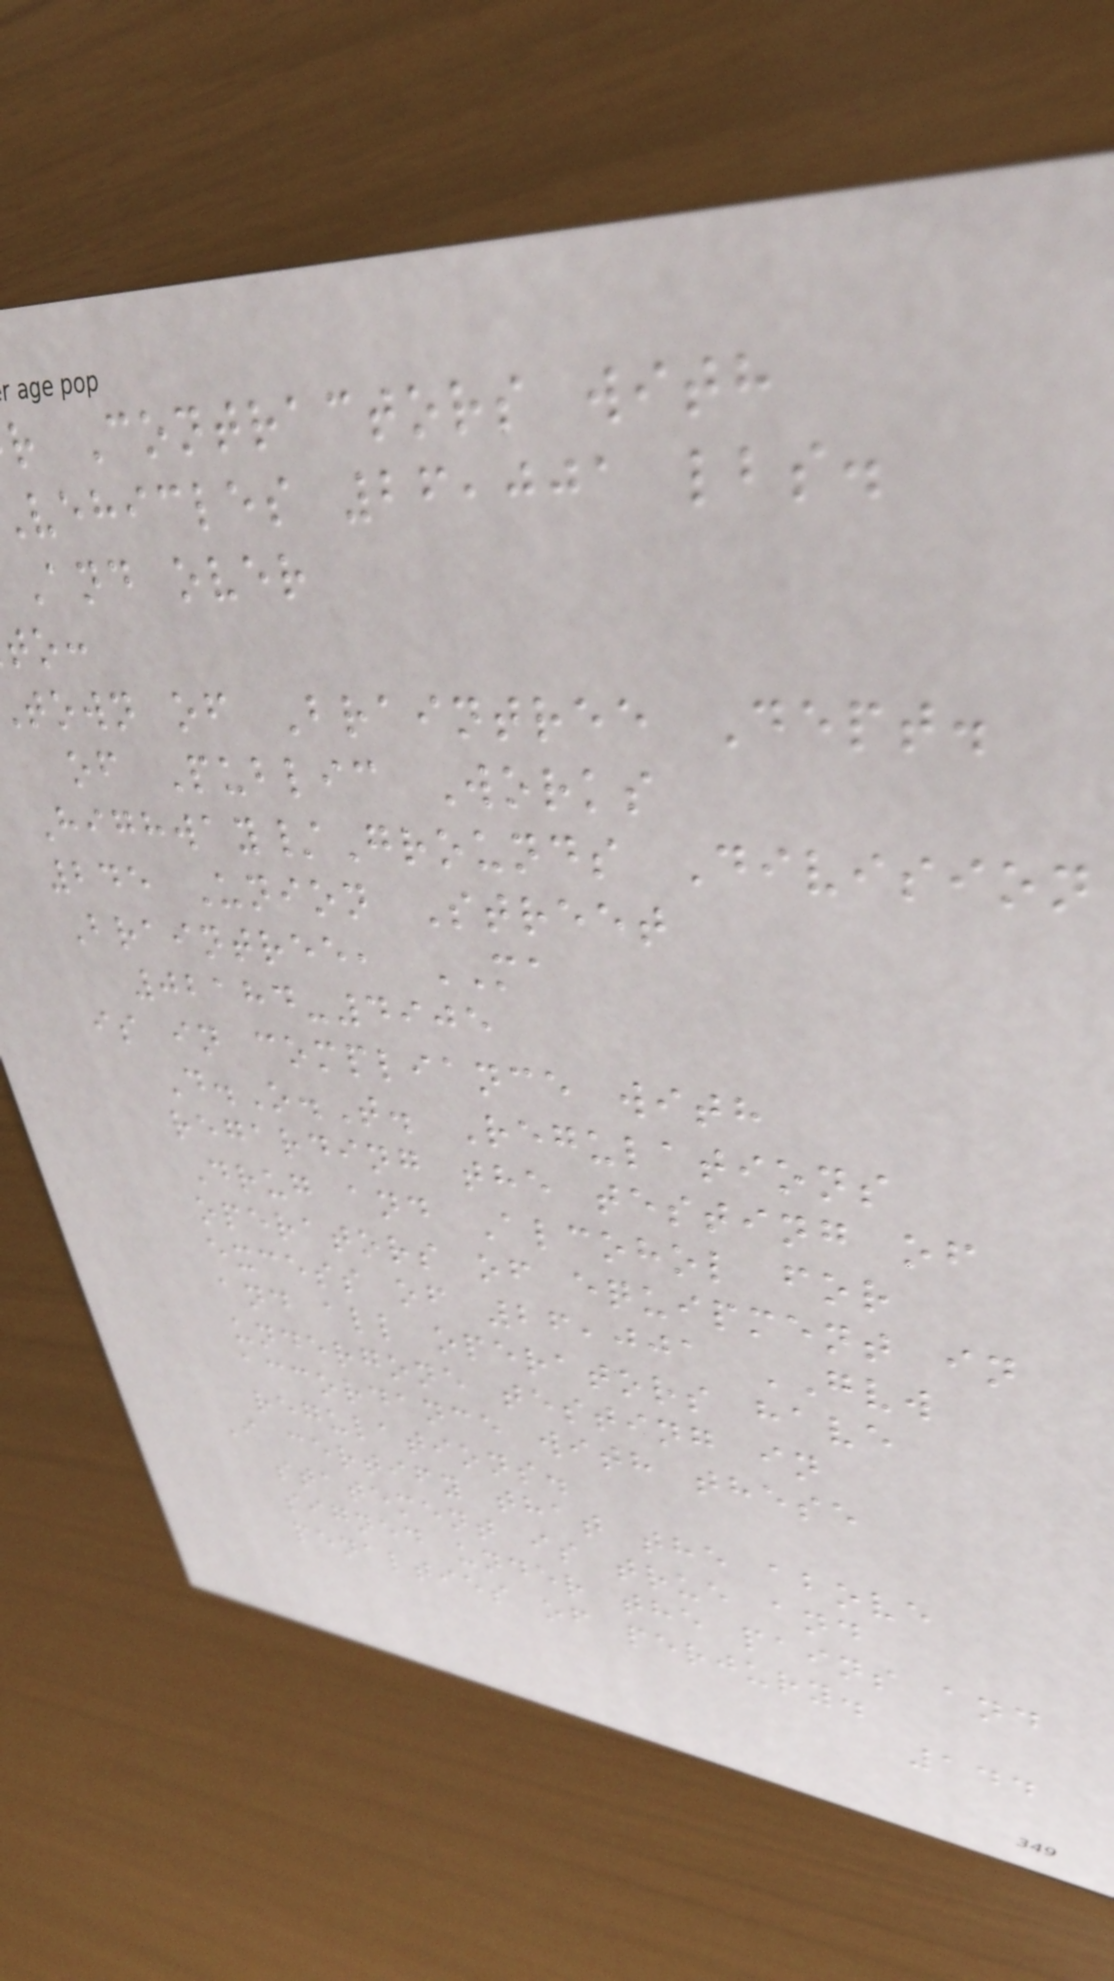r Contractors with
vehicles 26,001 lbs.
And over
town of Braintree Dept.
of Public Works
Highway/Grounds Division
245 Union Street
Braintree, MA
02184-4905
is in compliance with
D.O.T. Regulations
regarding the testing of
Drug and Alcohol for
operators of equipment in
excess of 26,001 GVW
and all operators have
undergone testing in
accordance with these
regulations.
I certify that the above
statement is true and
signed under the pains and
penalties of perjury.
144
